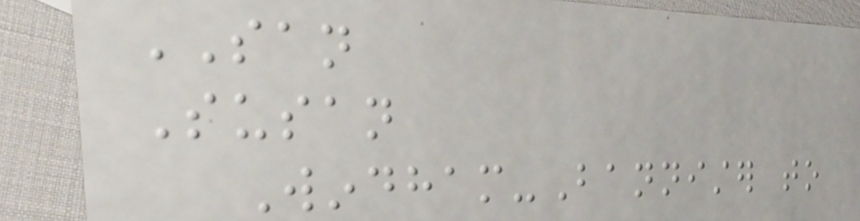SAN
Susan
Windham-Bannister to
